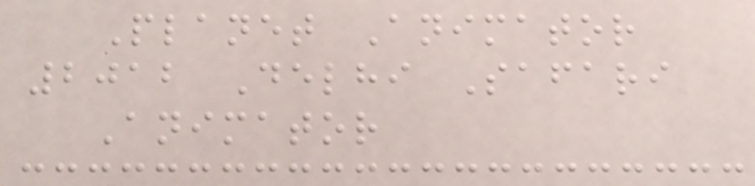Planet Animator
2012 Delhi Safari
Animator
